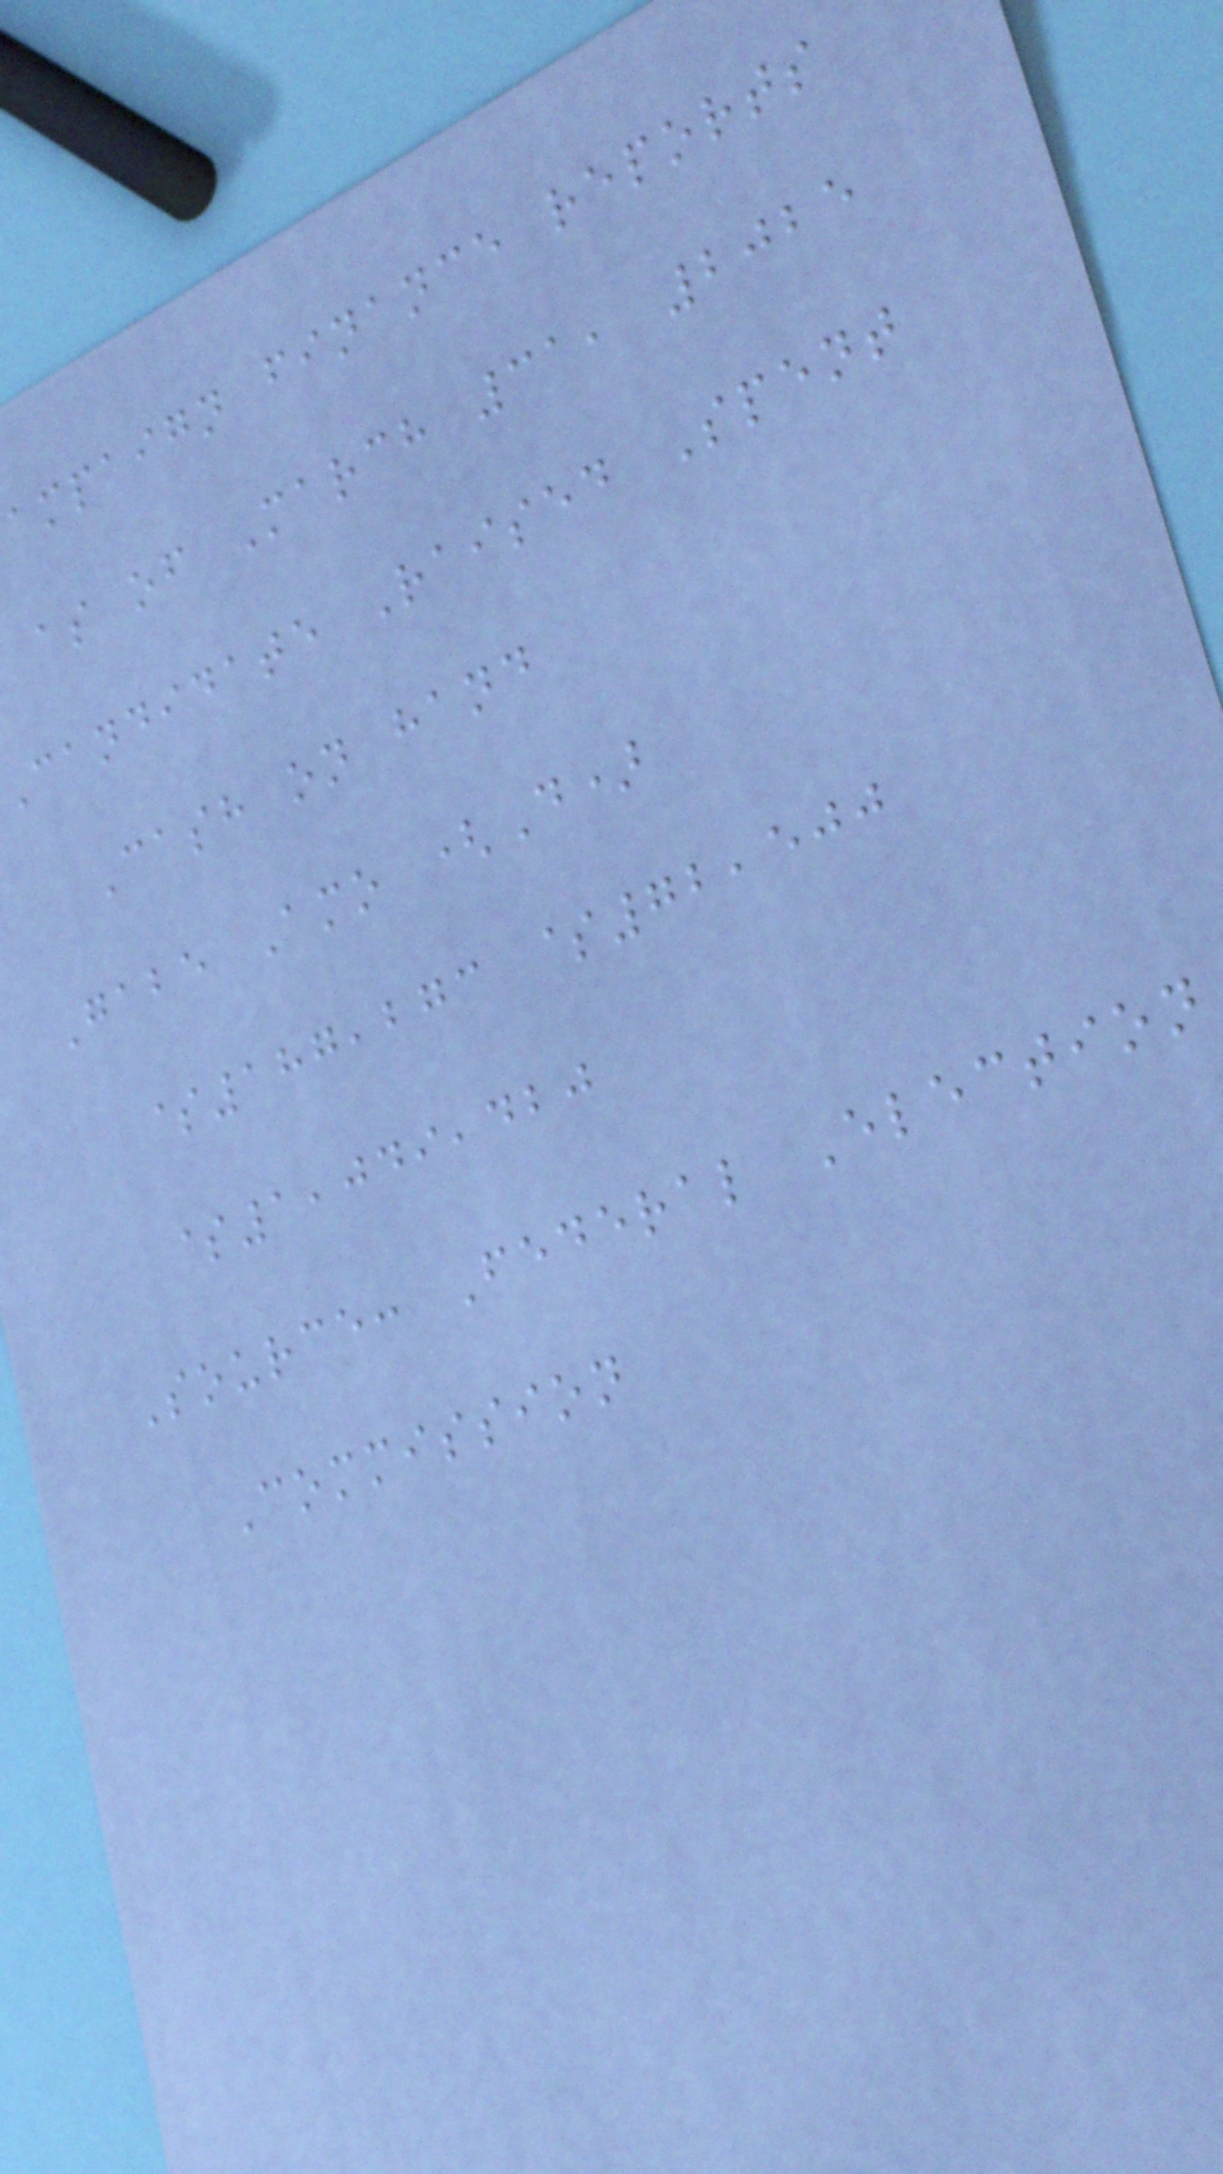ampaign finance reports
as of March 31, 2025
candidate Raised Spent
Cash on hand
Gabe Amo (D)
$187,273 $72,500
$1,049,420
Source: Federal Election
Commission
